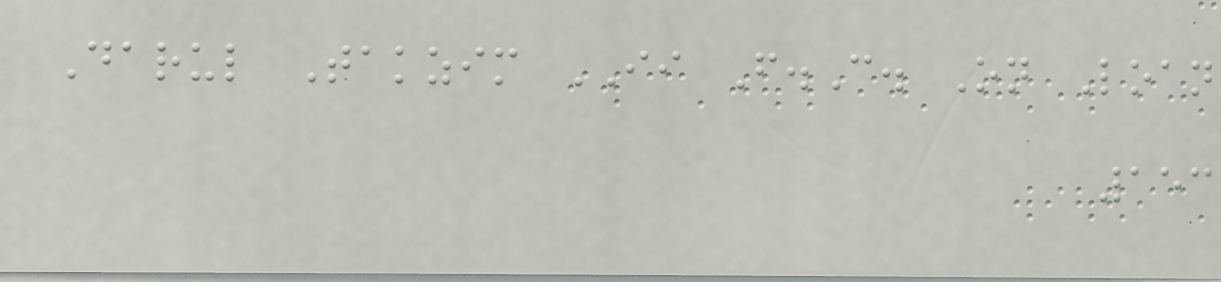Darul Takzim II F.C. On Loan
153
